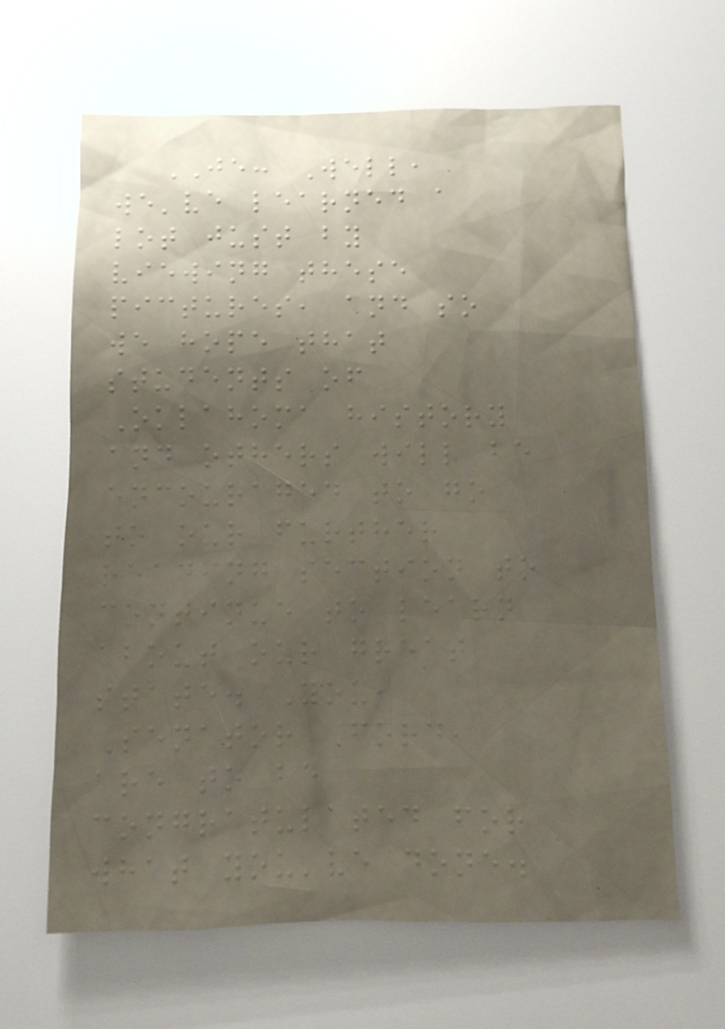JE: Well,
we've learned a
lot just by
viewing these
pictures, and so
we hope that
students of
Oklahoma history
and others will be
encouraged to go
to our further
reading section to
continue to learn
about our great
state. You,
Senator Ford,
are to be
congratulated for
what you've done.
